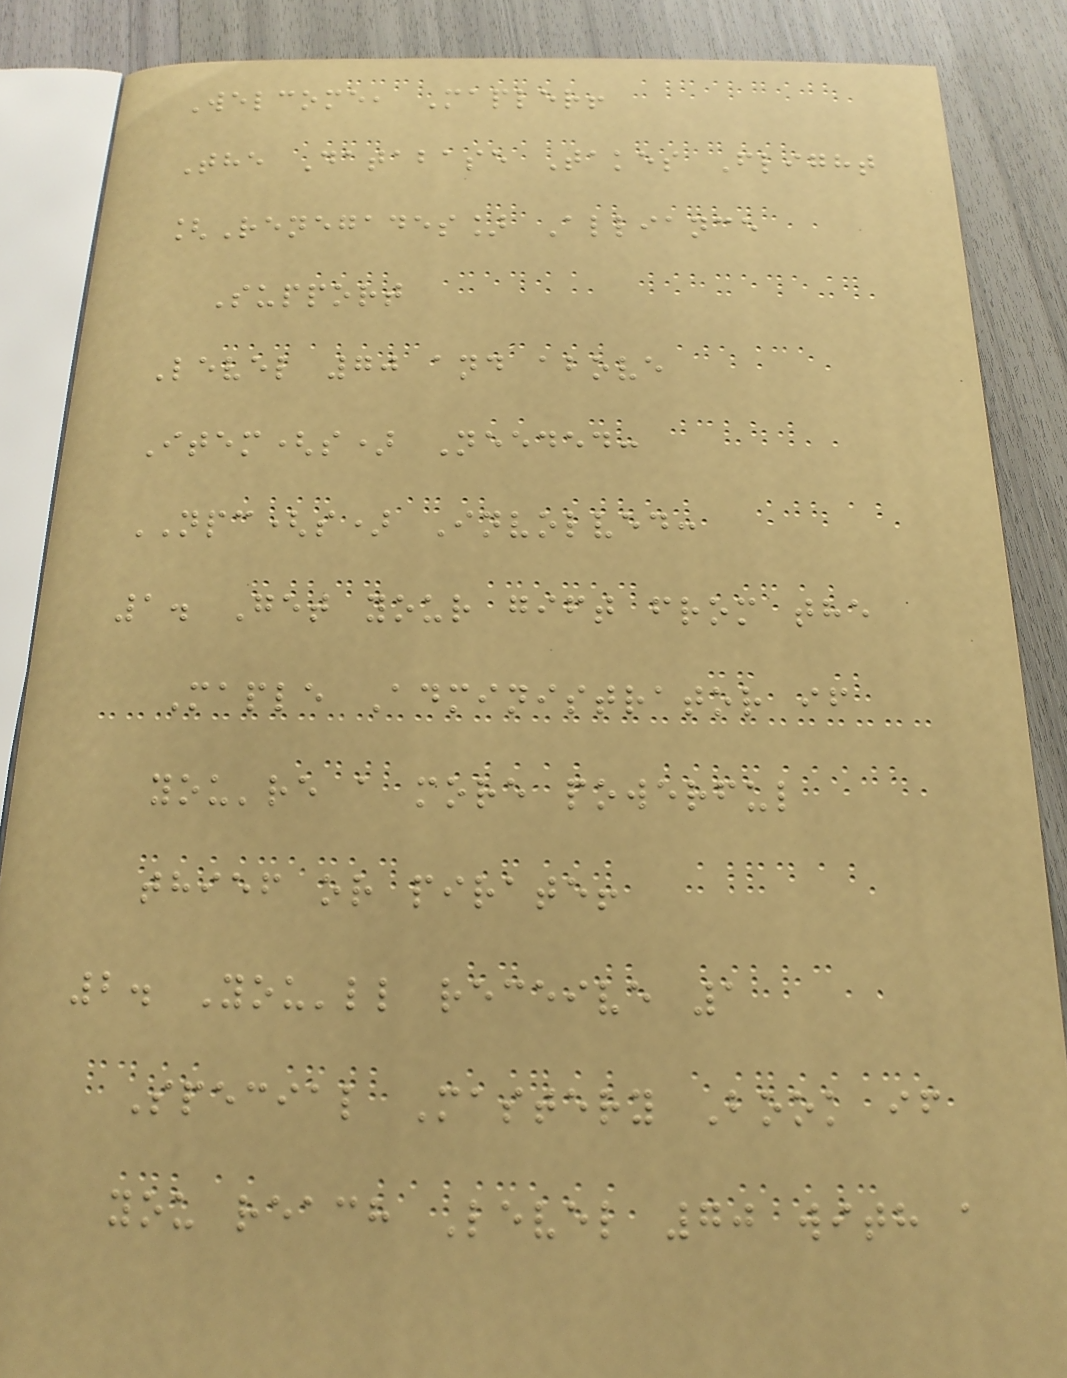Welcome, Mapler!
The Database Takes Flight
[Renegades] Alliance
Support
Level 70 and above
Item(s) Needed:
NPC(s) Involved:
1. Get your gift from the
Maple Administrator if
you're a more powerful
thief or pirate!
2. You'll receive 1
Special Mastery Book if
you reach Level 70 with a
